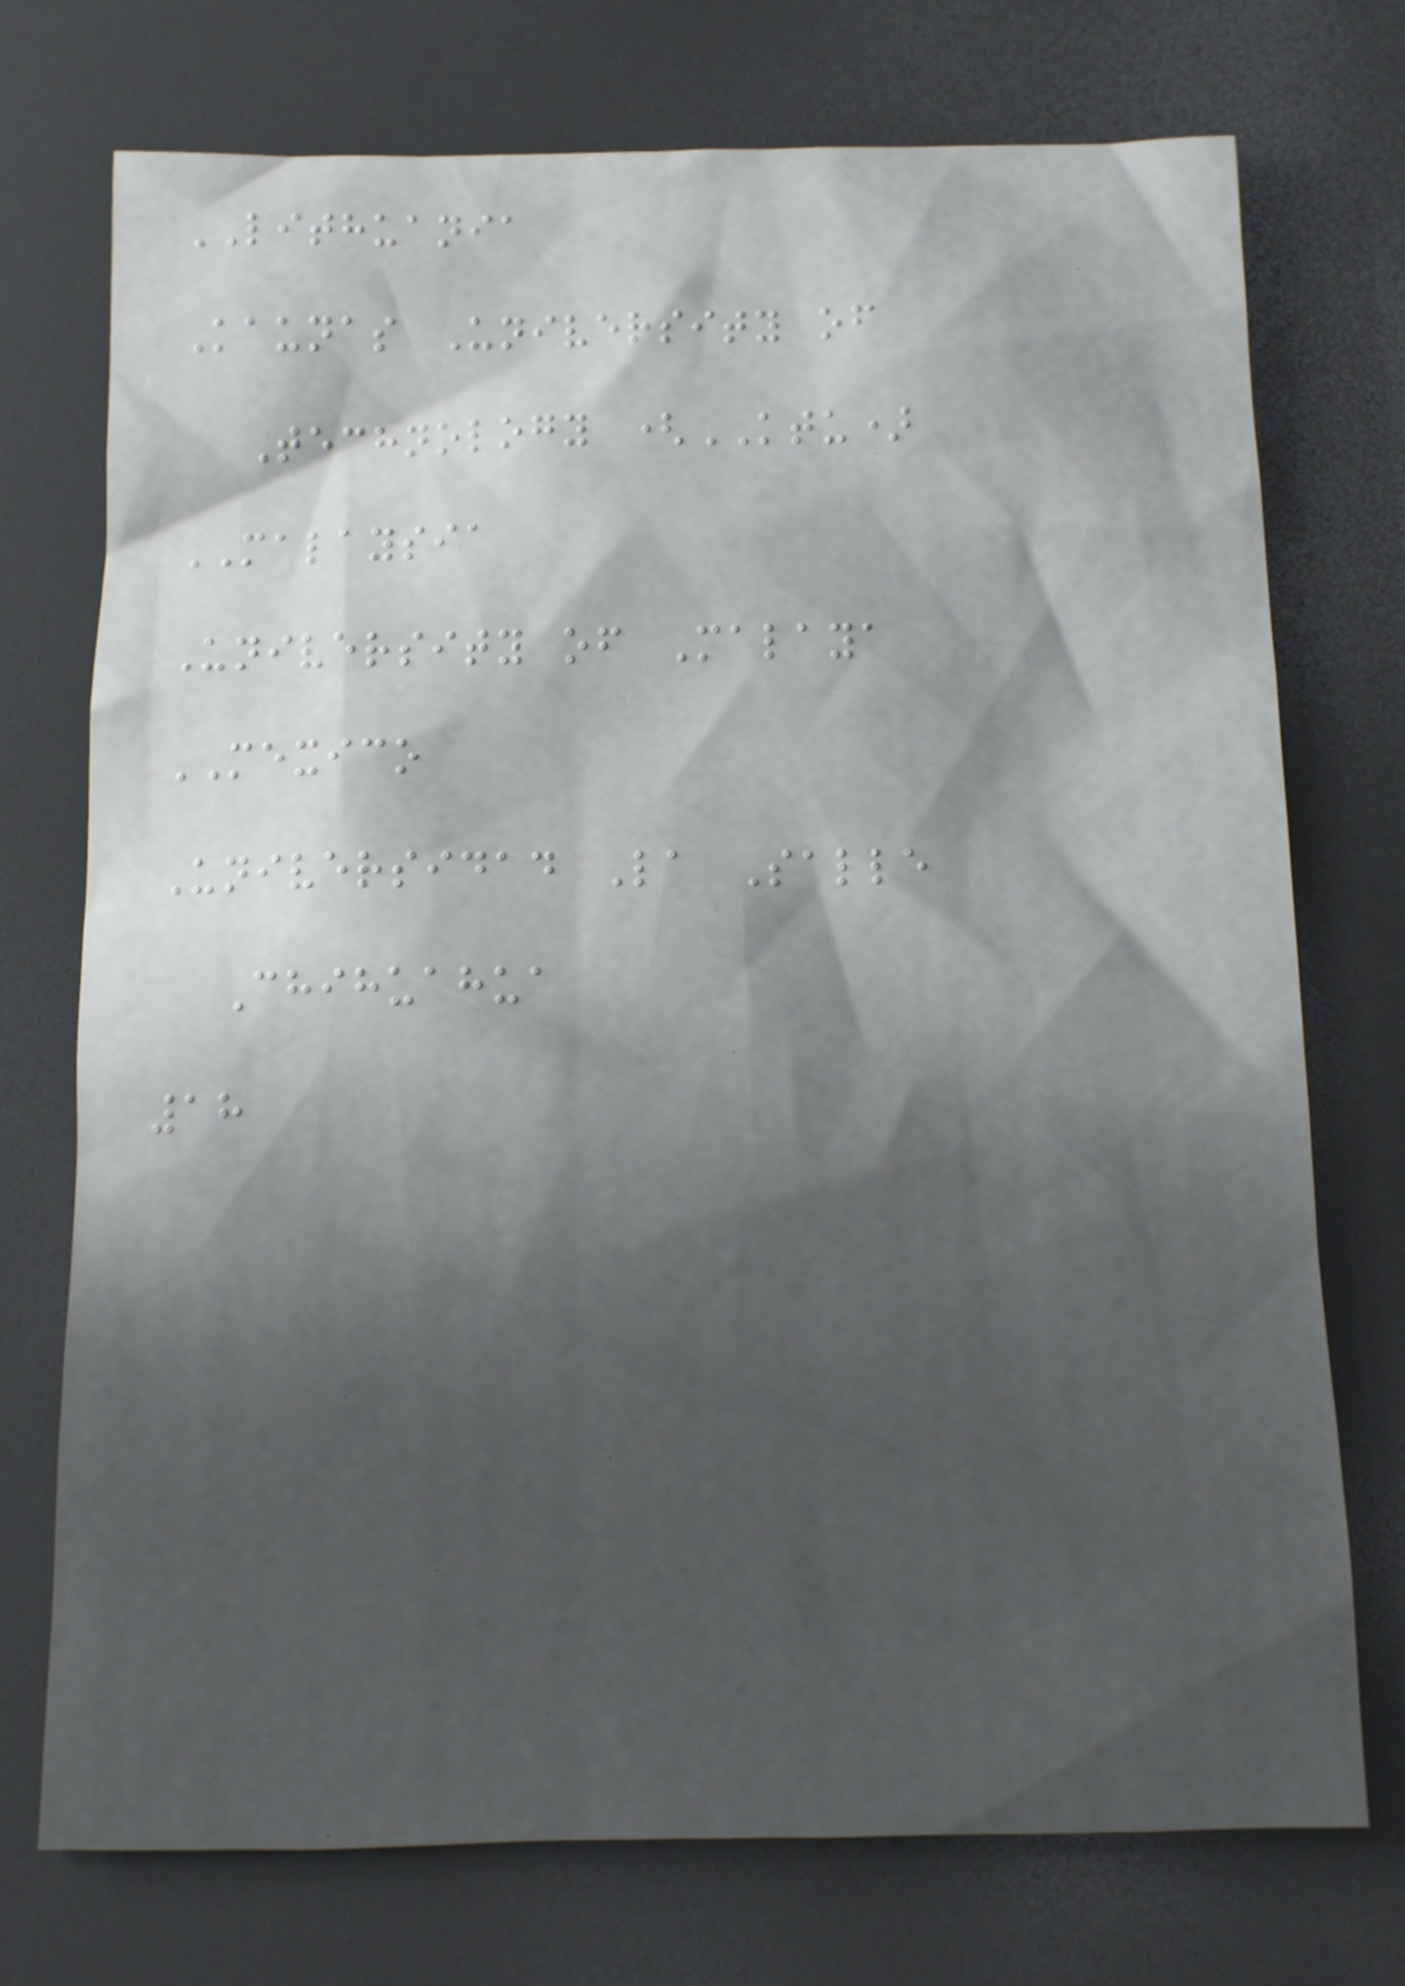LITHUANIA
Kaunas University of
Technology (KTU)
MALAYSIA
University of Malaya
MEXICO
Universidad La Salle
Chihuahua
18
